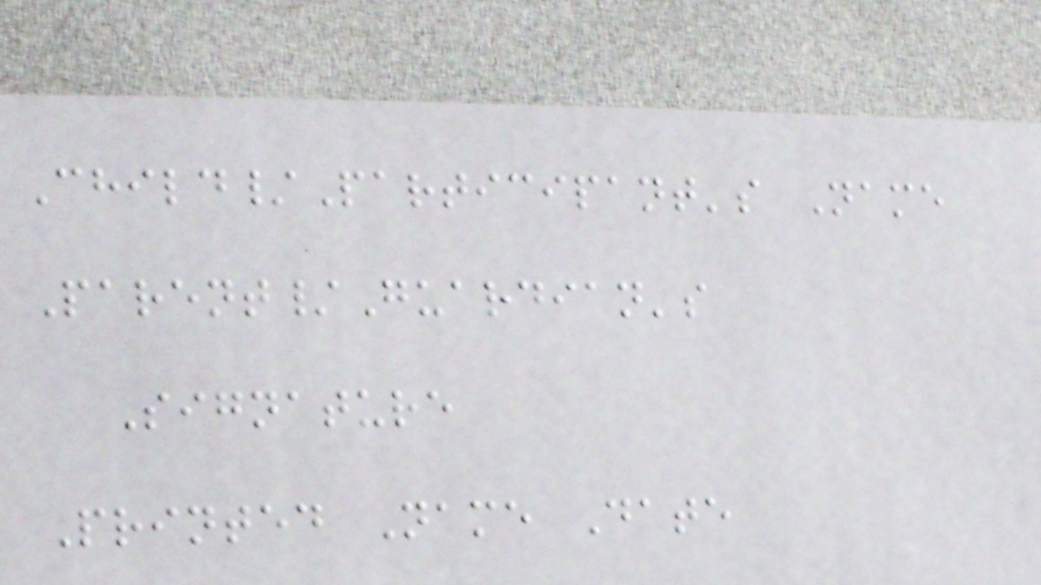Child/Participant's Name
Parent/Guardian's
Signature
Printed Name Date
